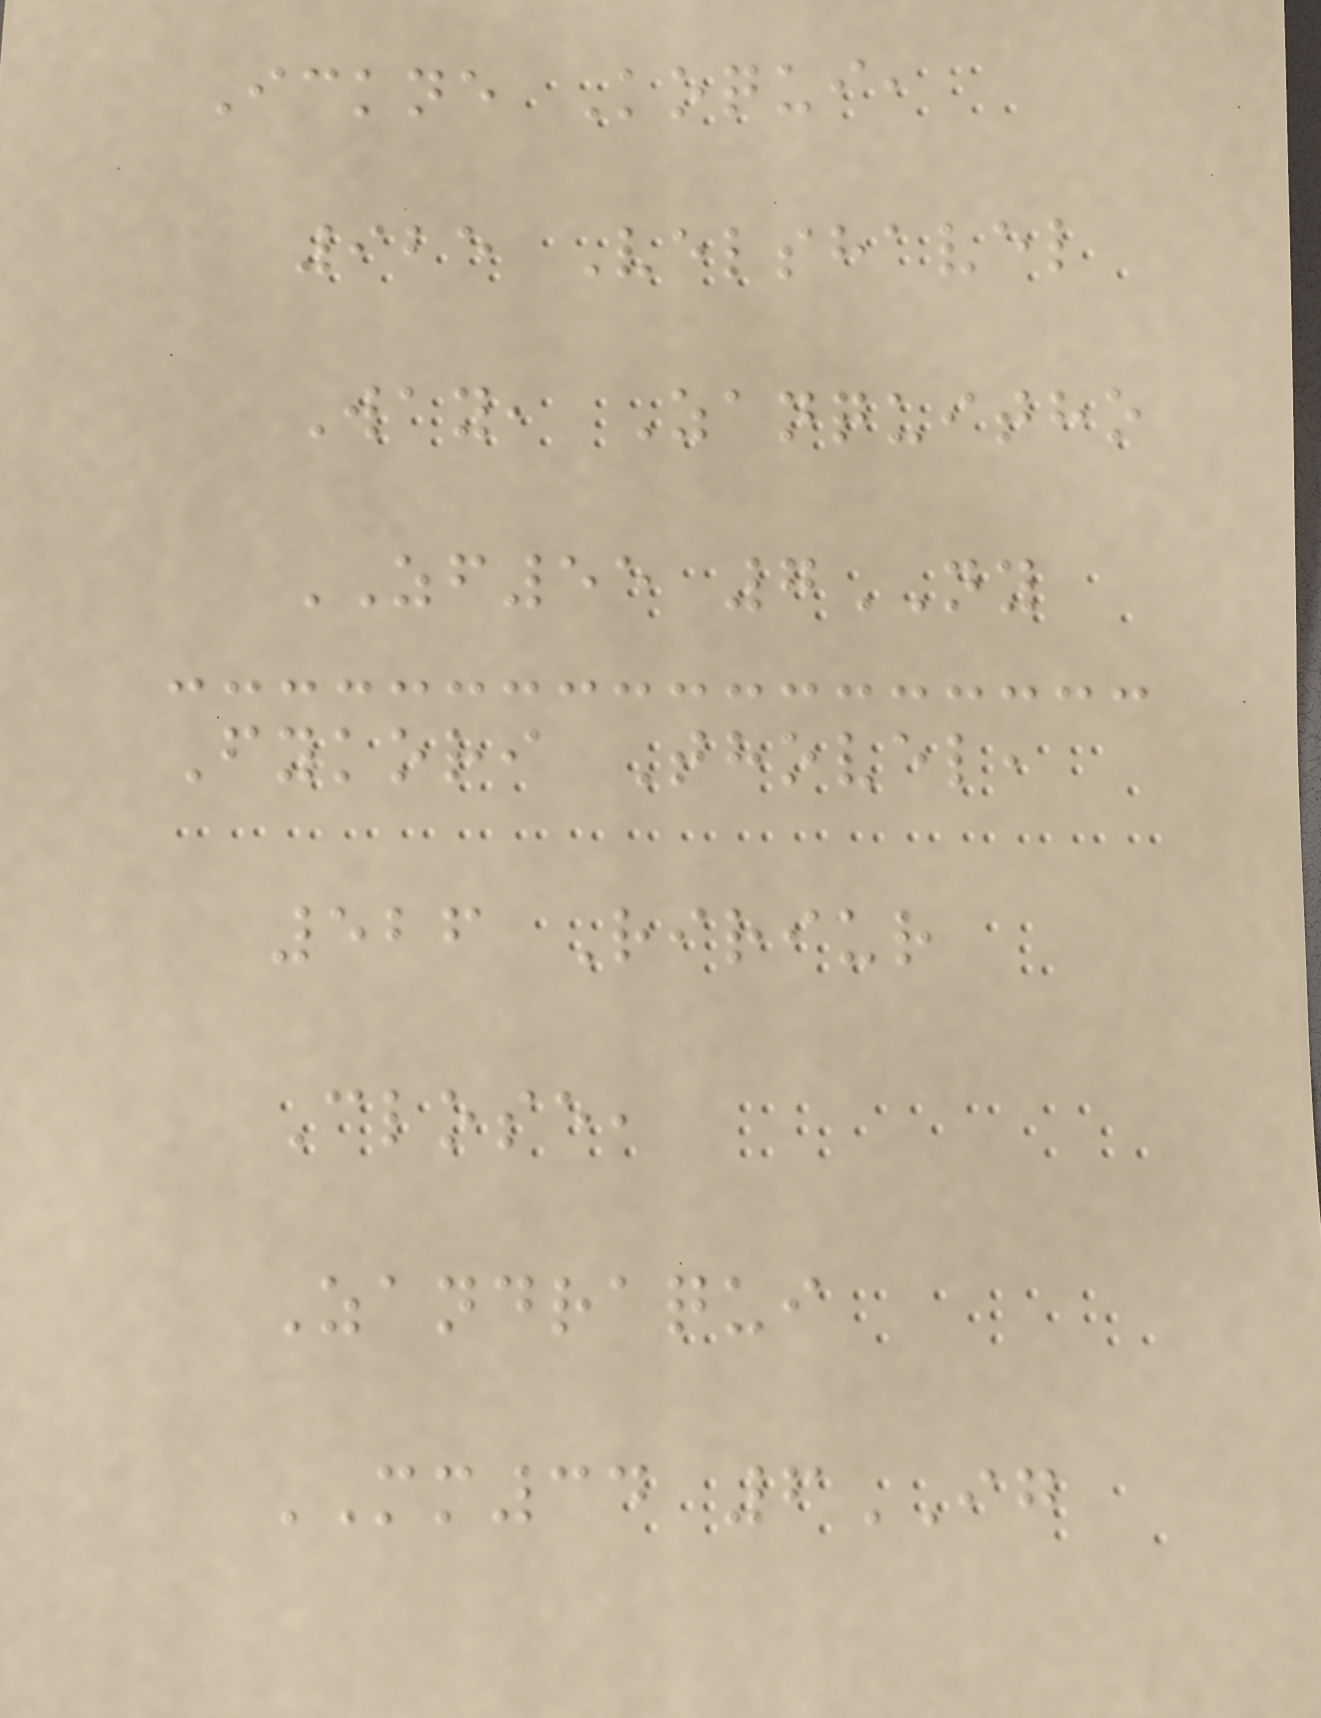Ickne Koqui,
925 Velshavel
Way, Zanquitho
ZF55 7NY
Fykori Thovel,
526 Ririur
Close,
Zandraqui
MM34 6IG
